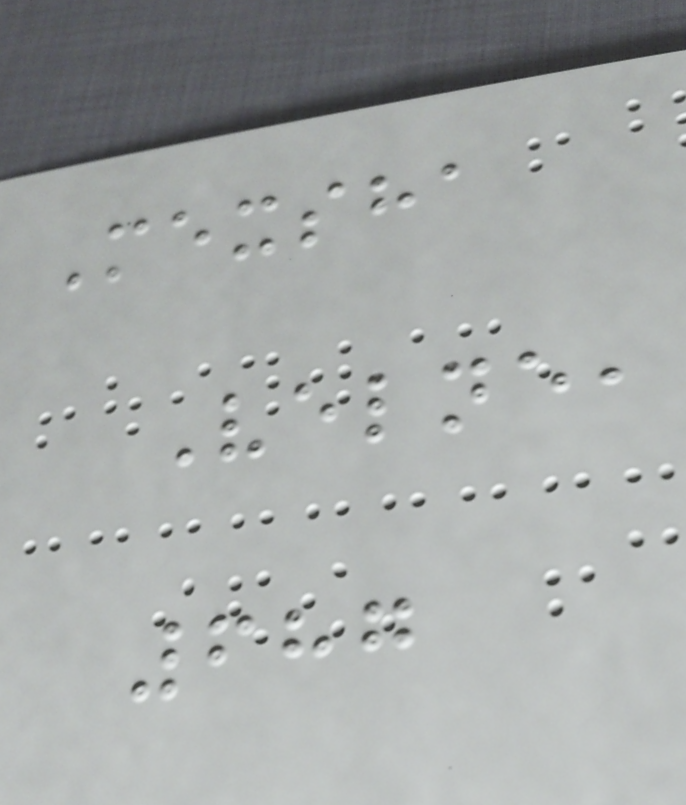Mexsha
Velne,
687
